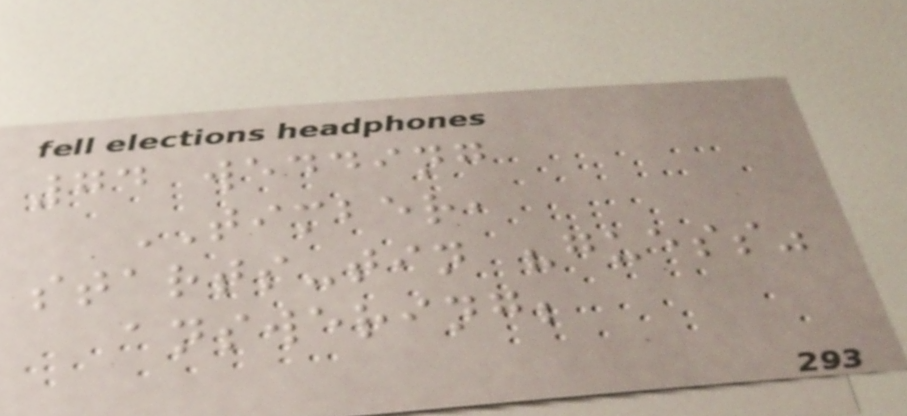74 wedding
TIMBER,
starts-tin "guess"
answering;
